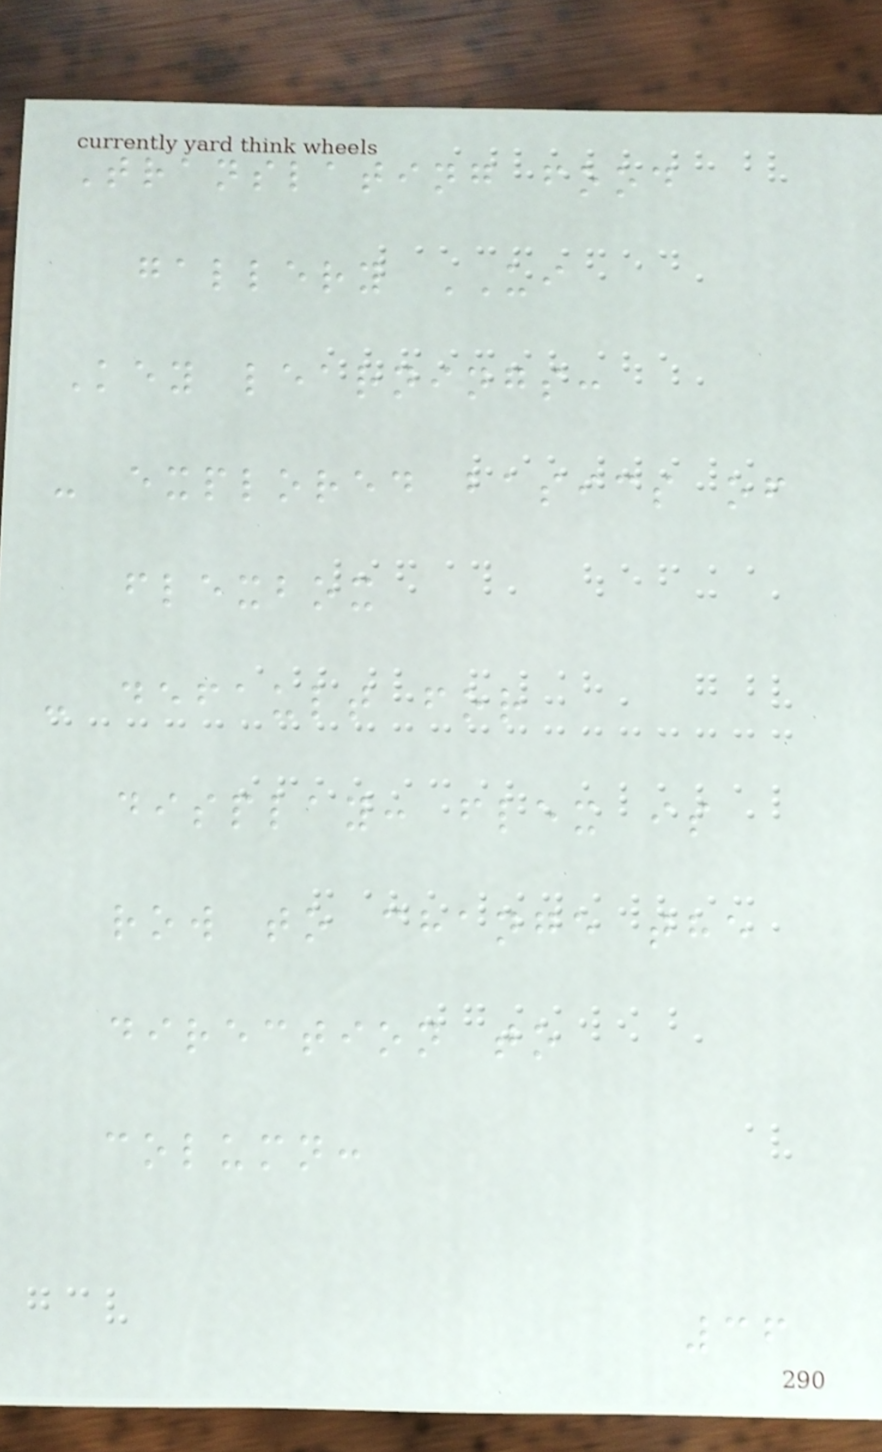Translating food
gallery UI
Key learnings:
- explored basics of
flexbox
- default for
display: flex is
row to change the
direction to
column:
36
